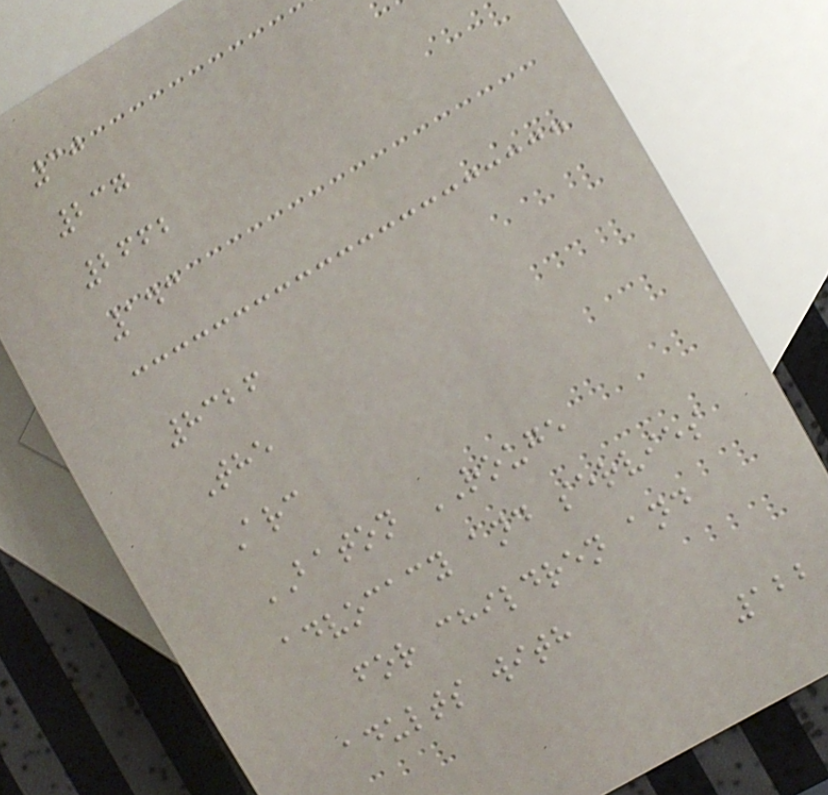30
237
2662
143
8326
The
Arc
BATON ROUGE
advocacy and servies
for children and
adults with
122
